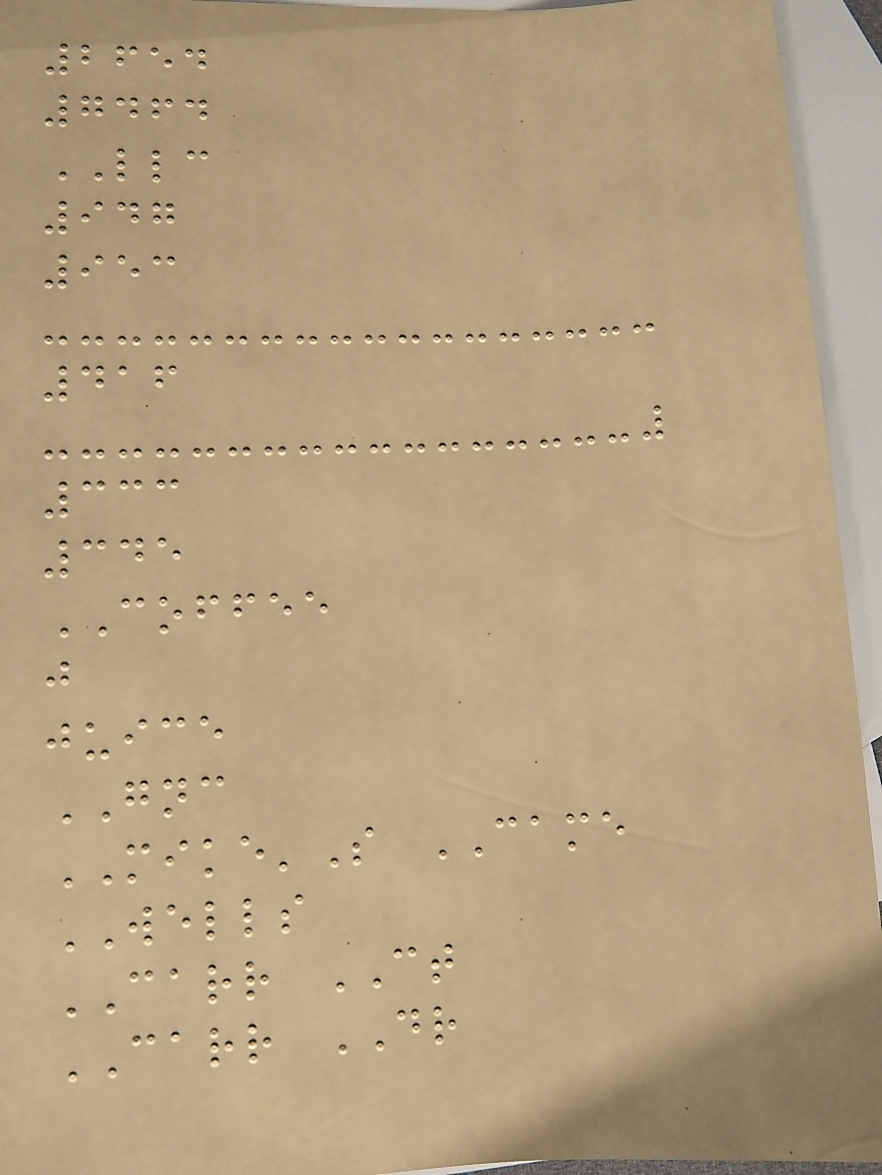2654
7464
LLC
947
953
416
333
345
COFFEE
j
juice
GNC
MIKE'S CAME
WELLS
CARR CT
CARR DR
